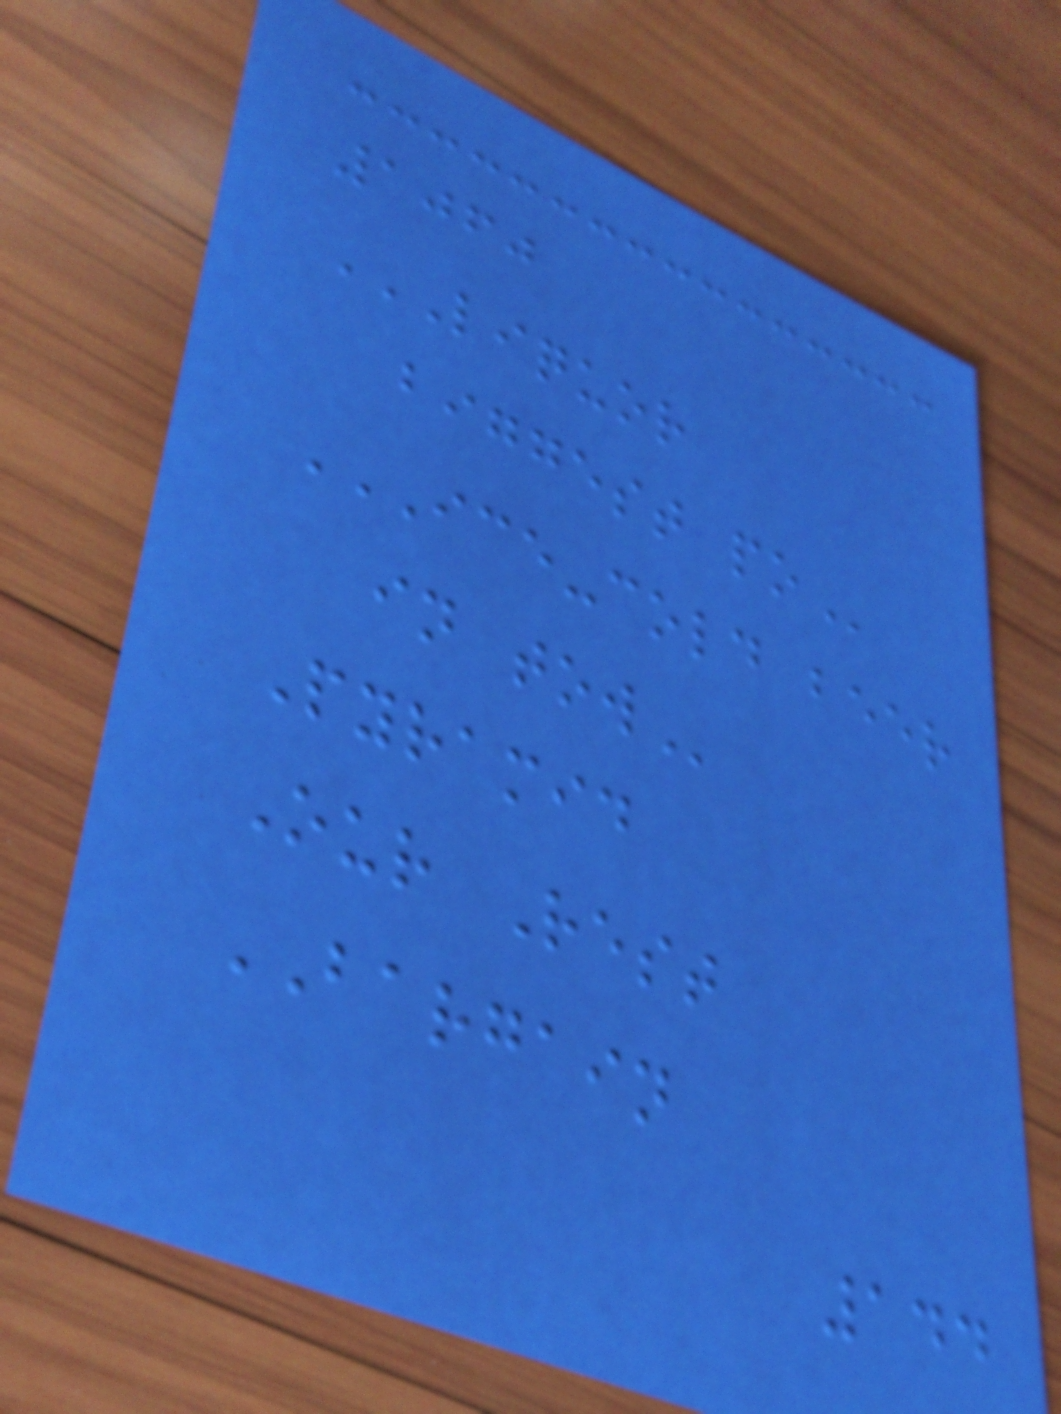1060
LIQUOR
BIGGEST PO
ICE-COLD BEER
IN TOW
Pyramid
Our Rest
BARGAIN
144
